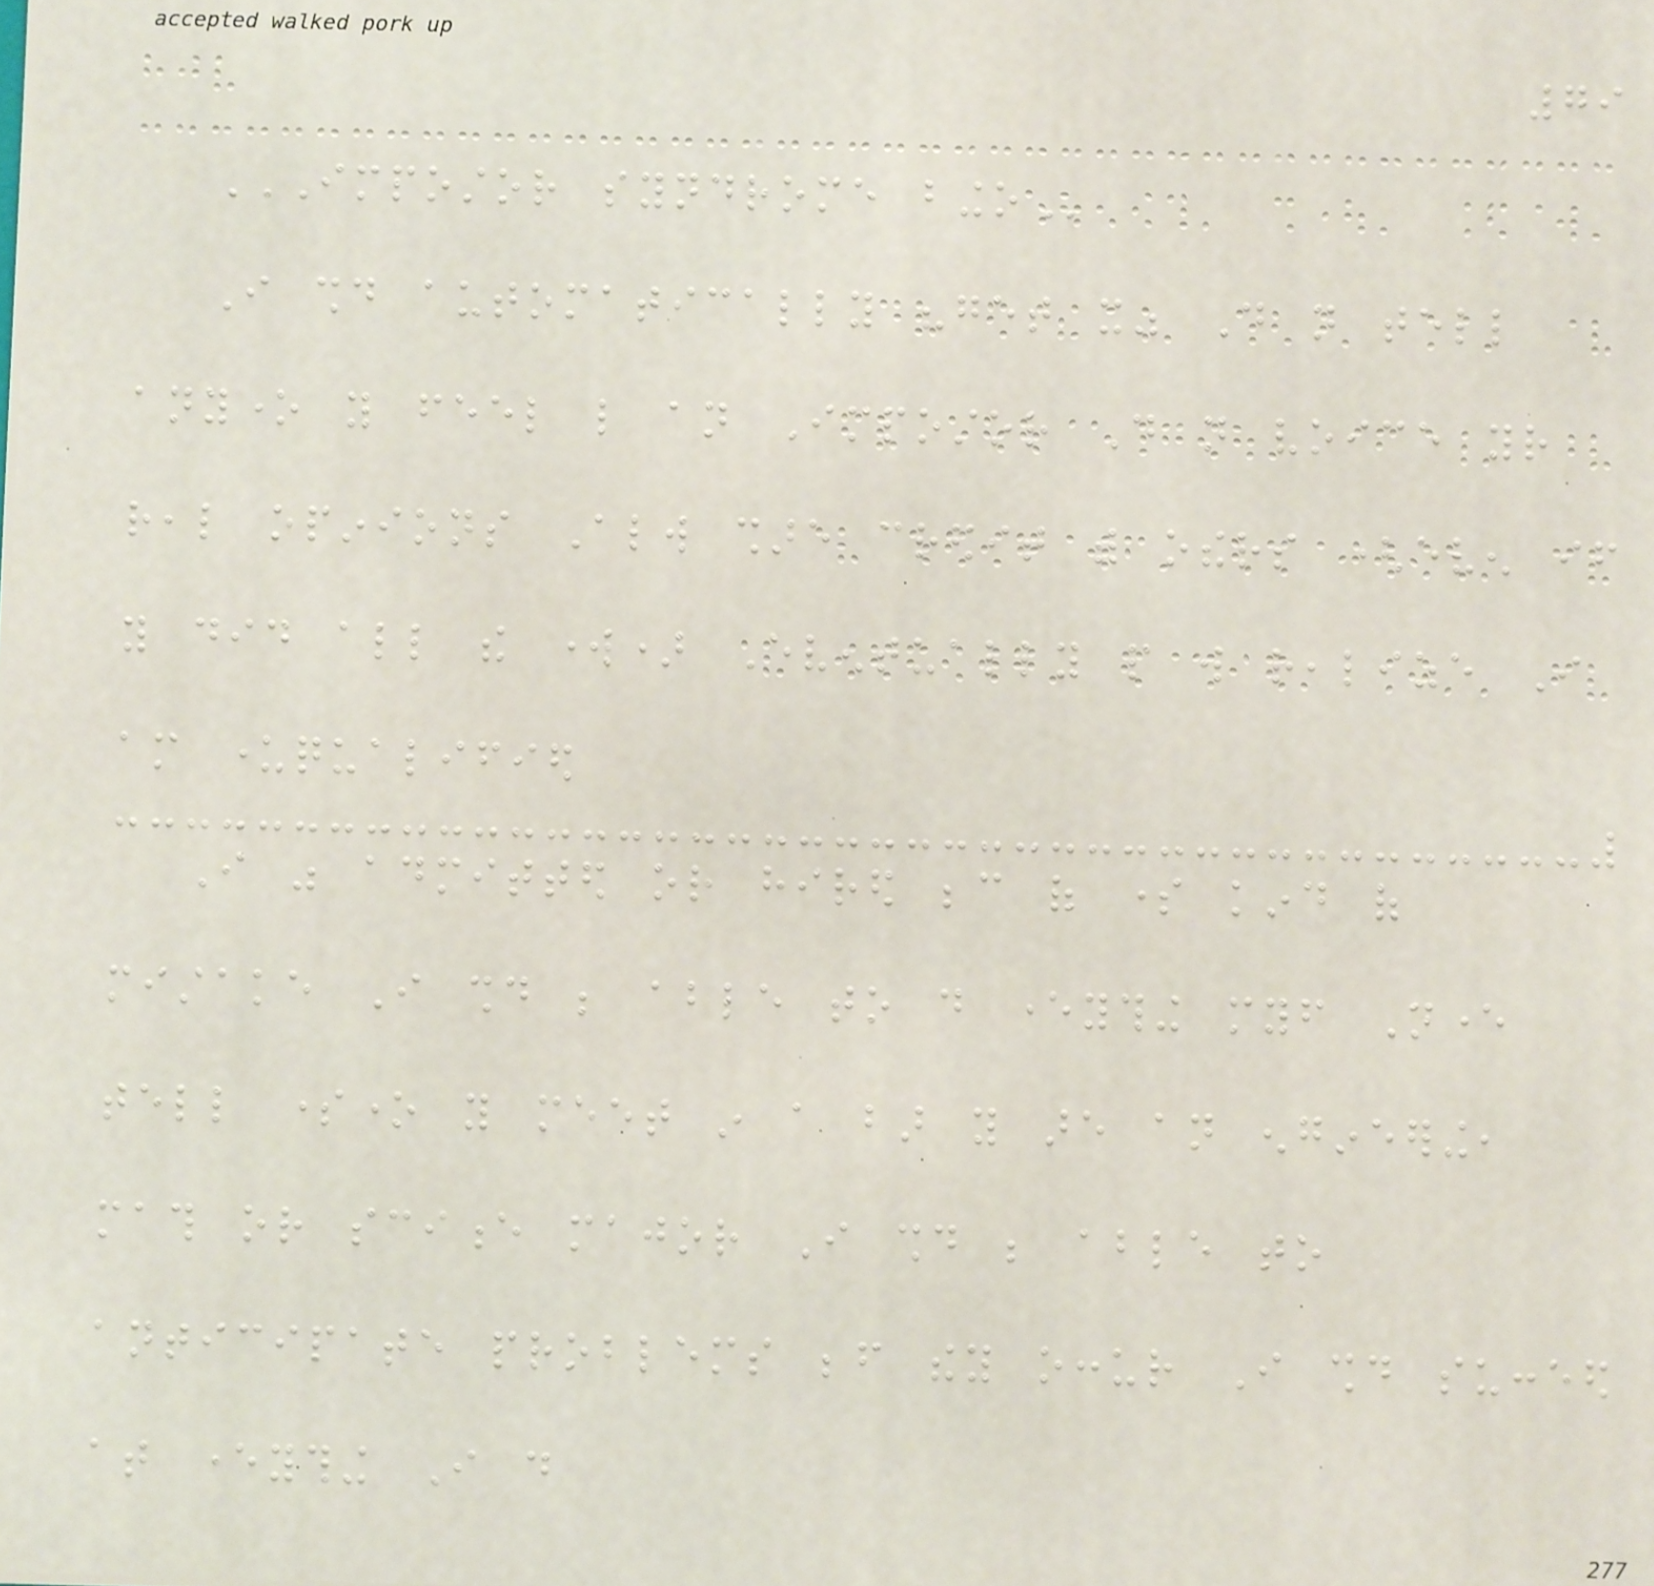79
IMPOSTOR SYNDROME BINGO
I should automatically "get it" Do not tell
anyone you feel like an Impostor Do not voice your
real opinions Always share credit with others (even if
you did all the work) Eventually people will realize I
am underqualified
I was admitted or hired because of some kind of
mistake I should be able to do everything myself Never
tell someone you meet in a bar you are an engineering,
math or science major I should be able to
anticipate problems before they occur I should succeed
at everything I do
